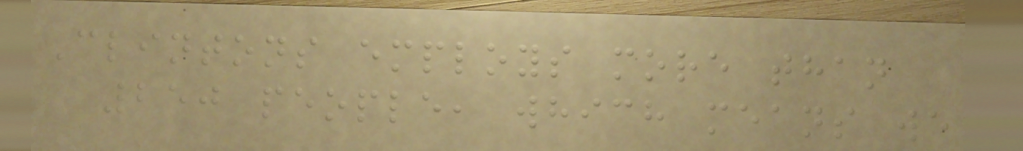Clintons employs more than
250 people, which means we
